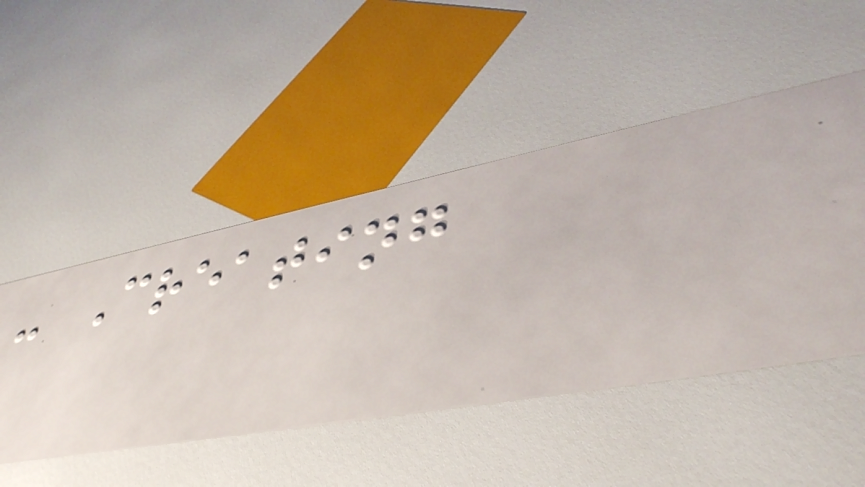- Creating
